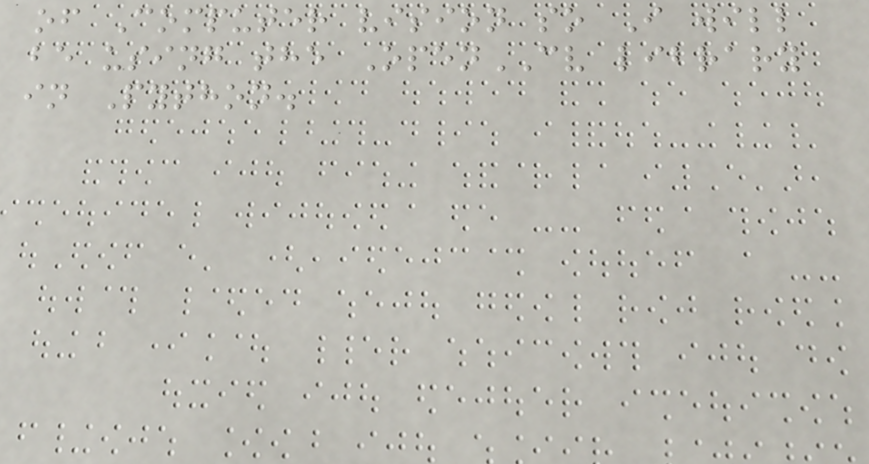of Computer vision so I will
be using the OpenCV library
in Python.
